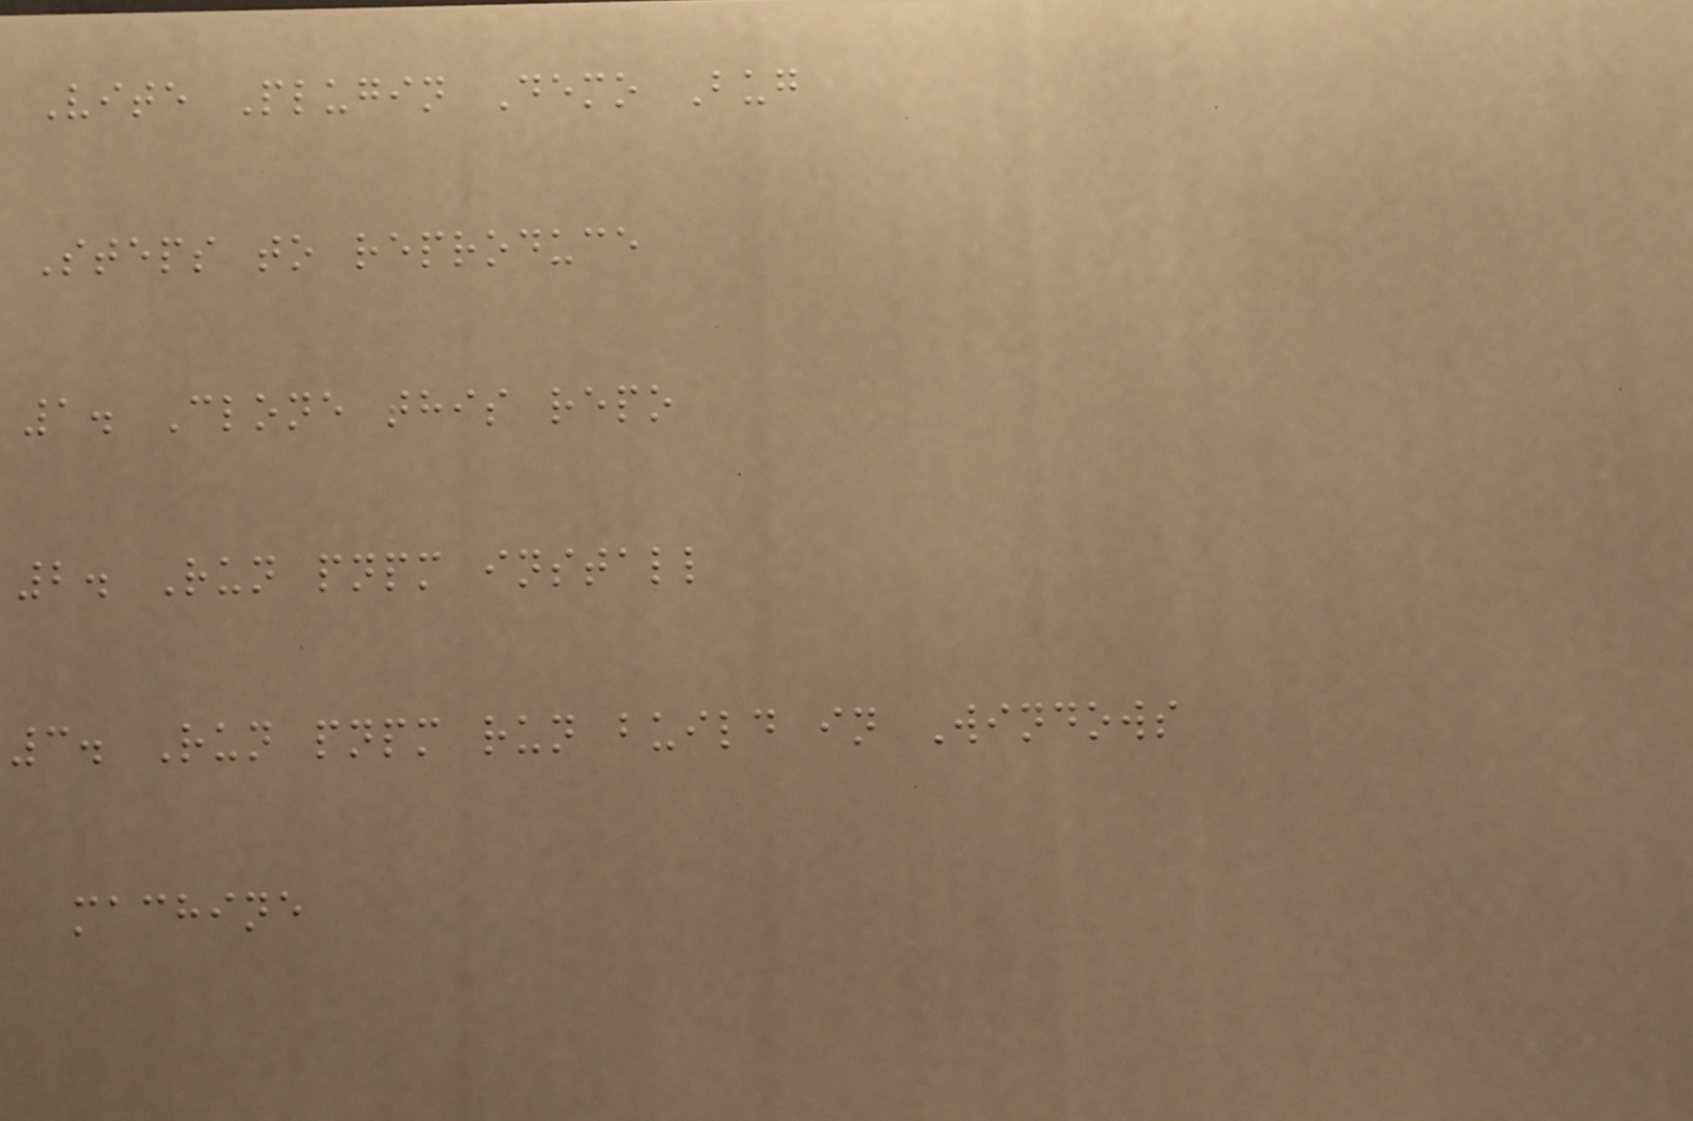Vite Plugin Demo Bug
Steps to reproduce
1. Clone this repo
2. Run pnpm install
3. Run pnpm run build in Windows
machine
